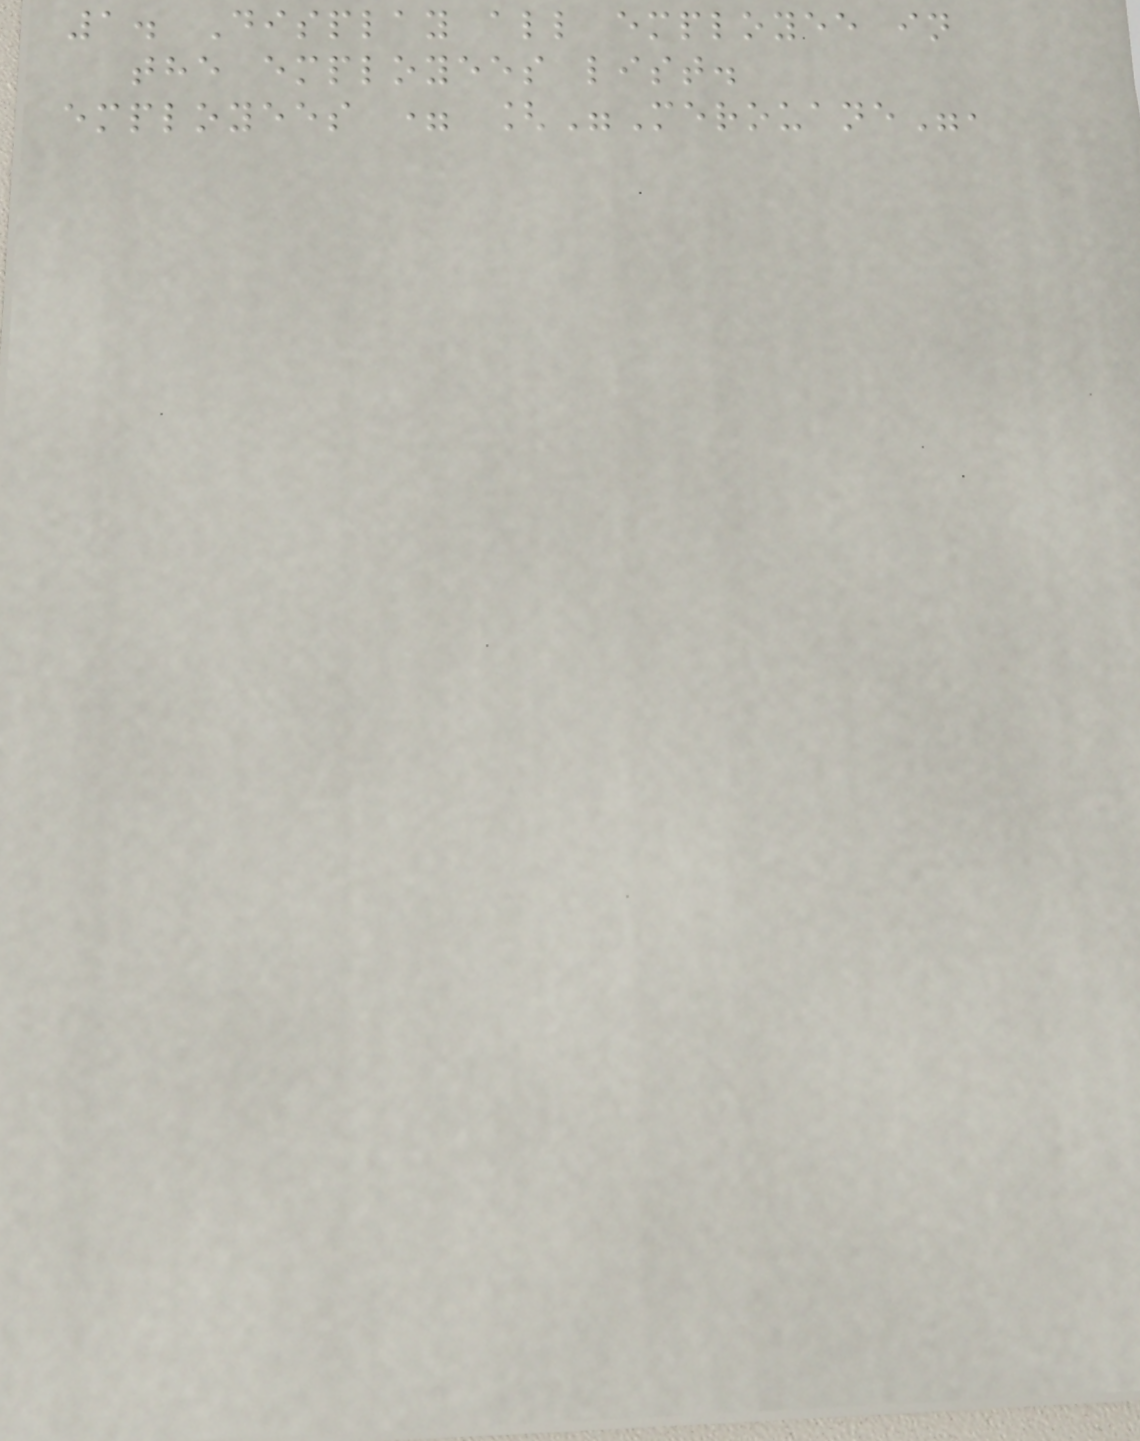1. Display all employee in
the employees list.
employees = ["Merouane",
